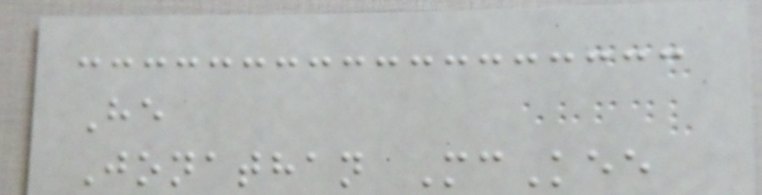He
Jonathan McKee
